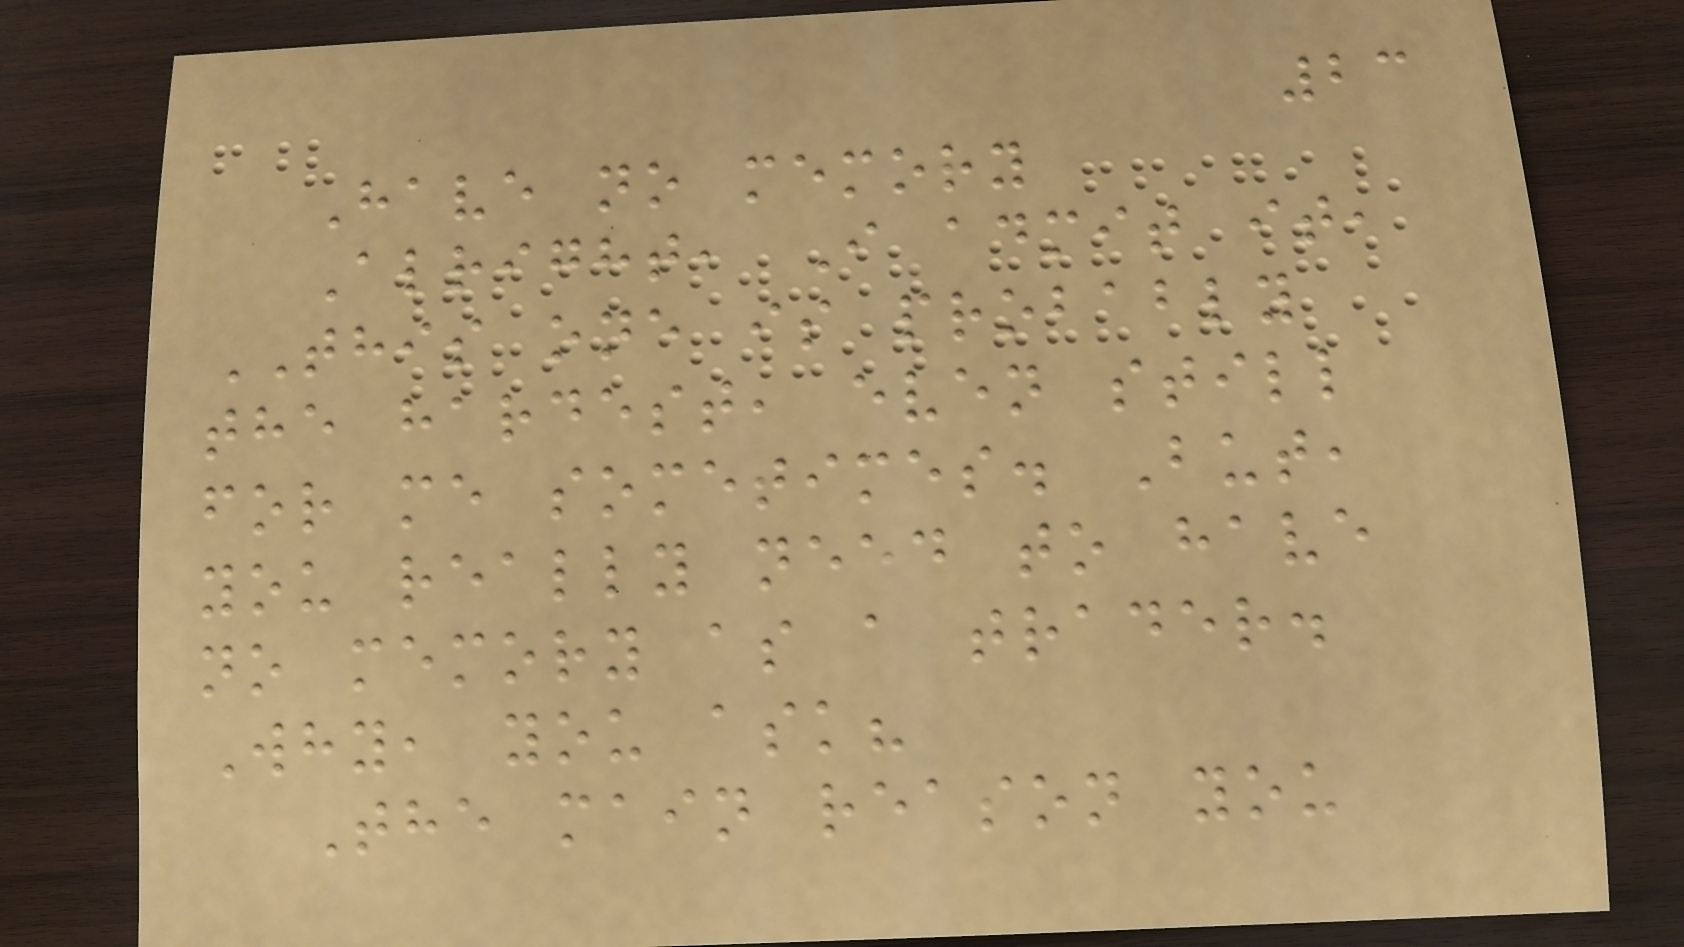23
Have no memory
Alright, I admit it,
THIS one is probably
the hardest, even still
for me sometimes. But,
you really need to have
no memory as a trader.
Why, you ask?
The main reason you
